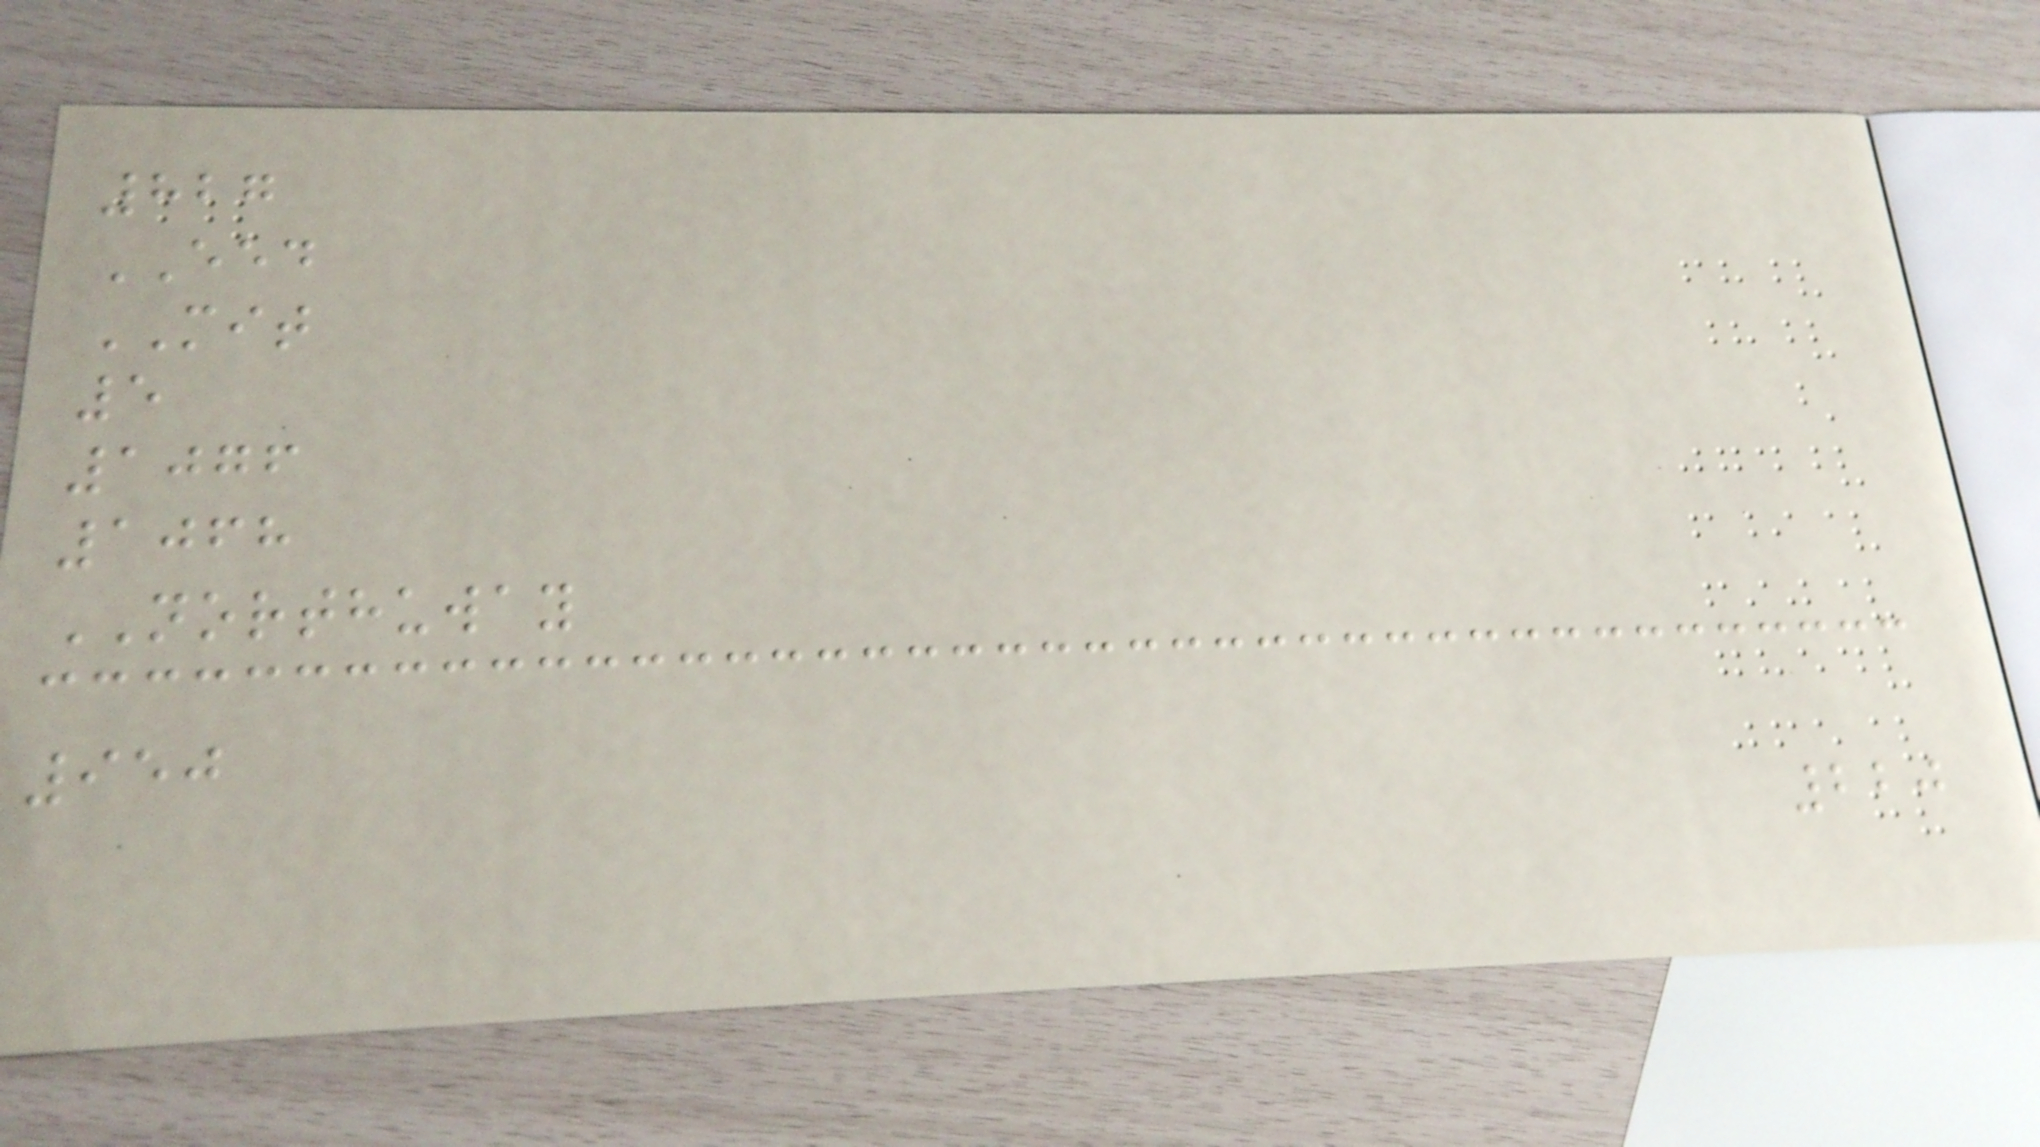827
EED
MIT
5
1076
1068
NORTHUWAY
950
220
